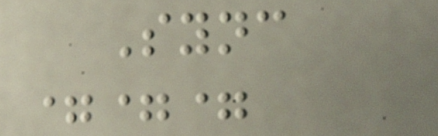Sync
===
